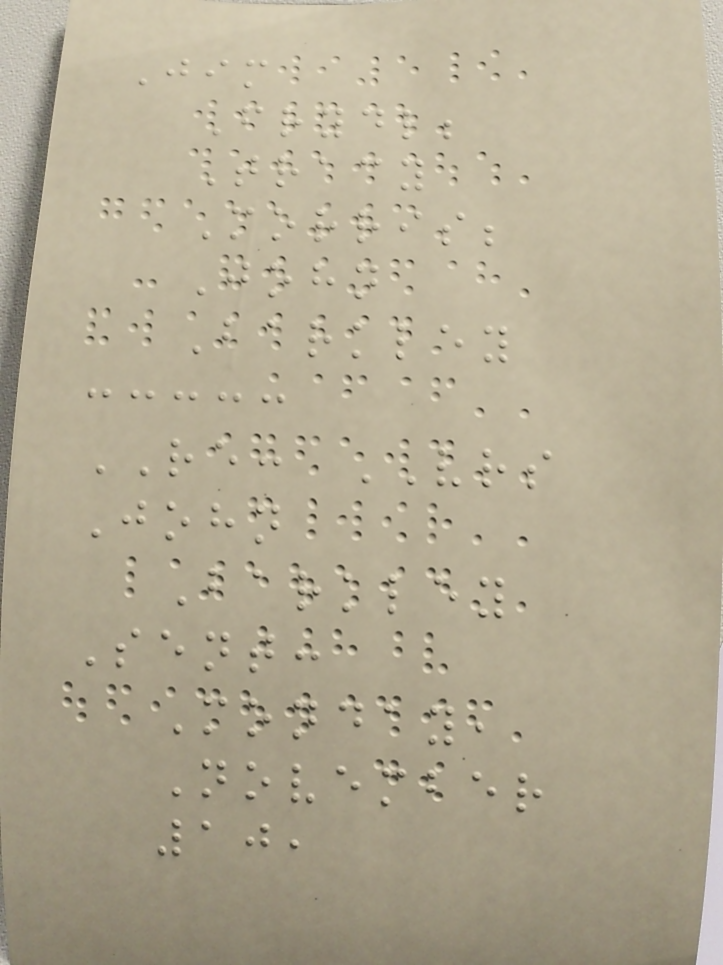Jim
Frydl;
Tracy
Morris;
John
Barkley
RE: VRS
John
Barkley
Sent:
Monday,
November
10,
